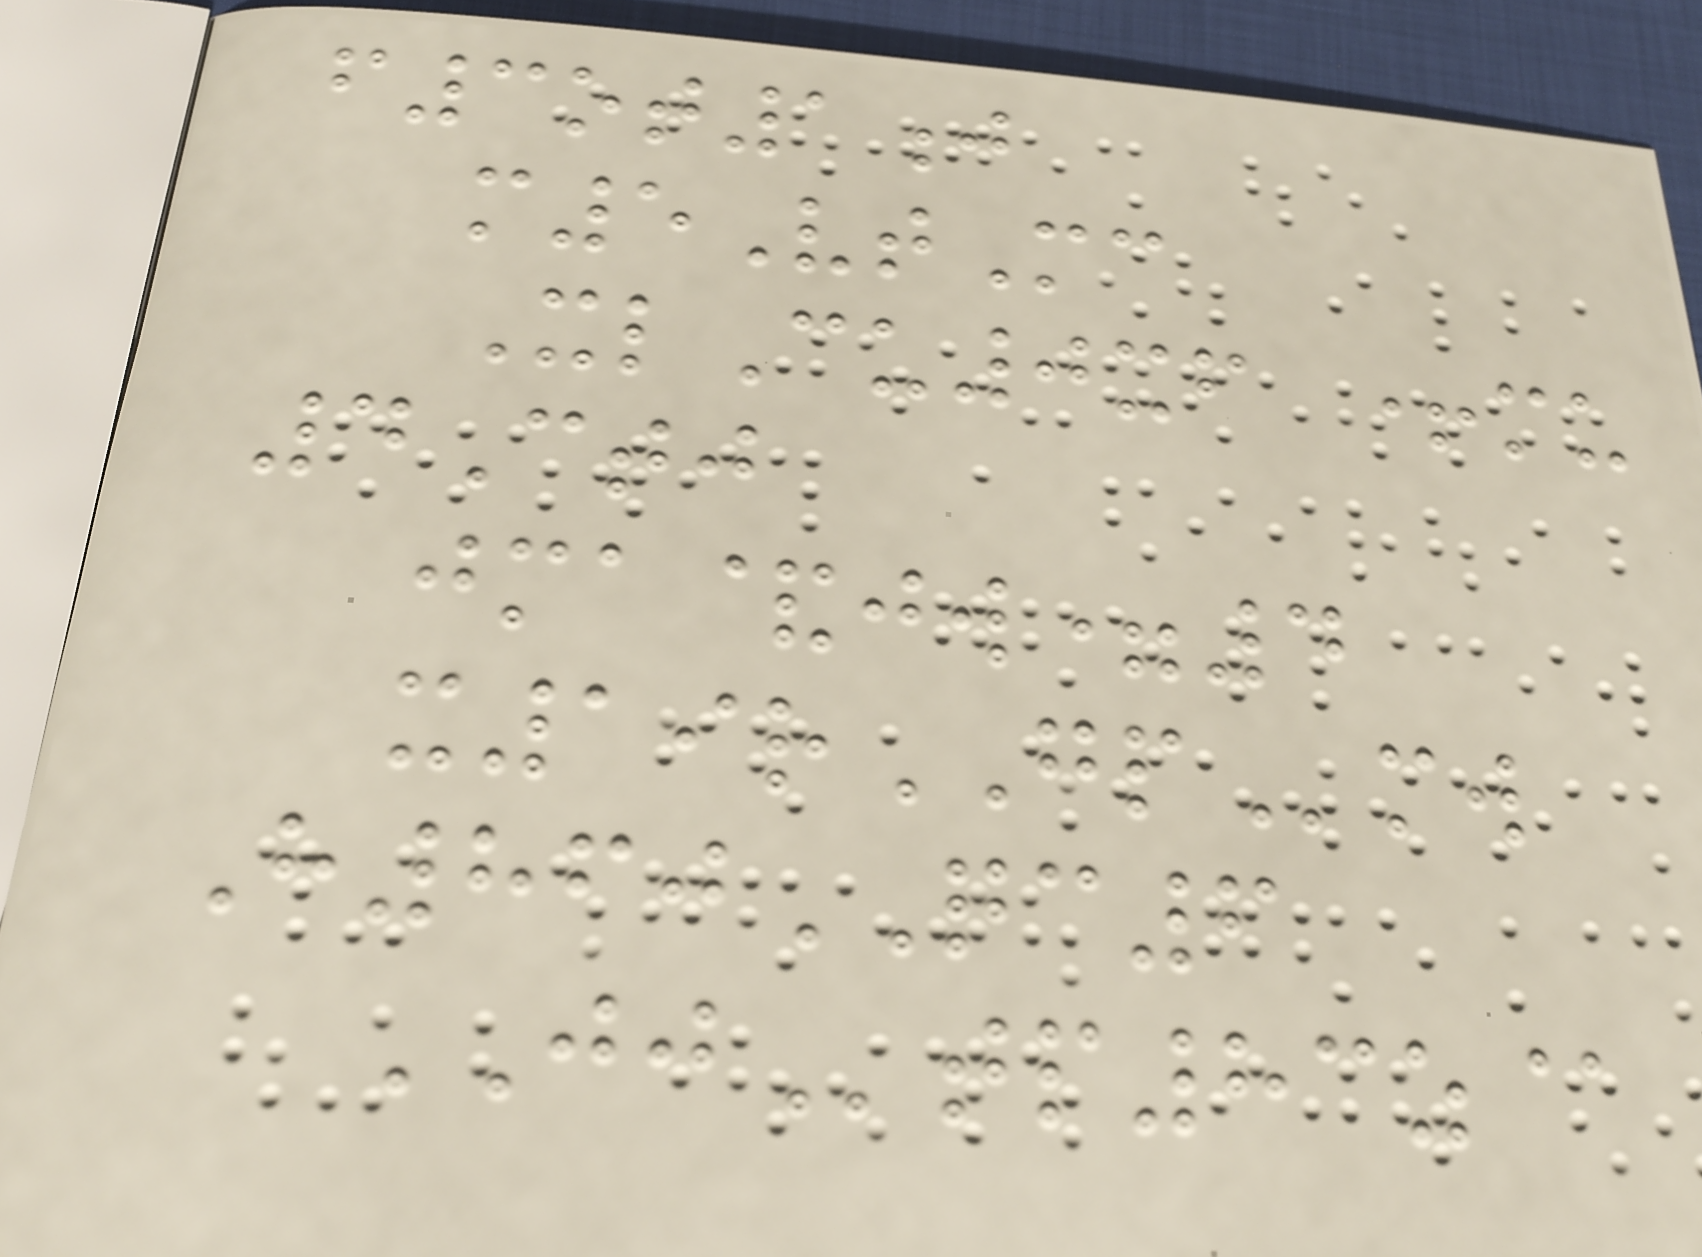f3ot1j
m5VtMc
XlCu0xf +mu
4Ctj
jma&jw=4
x19rGPmw
H860QC6
JJtp83z@
